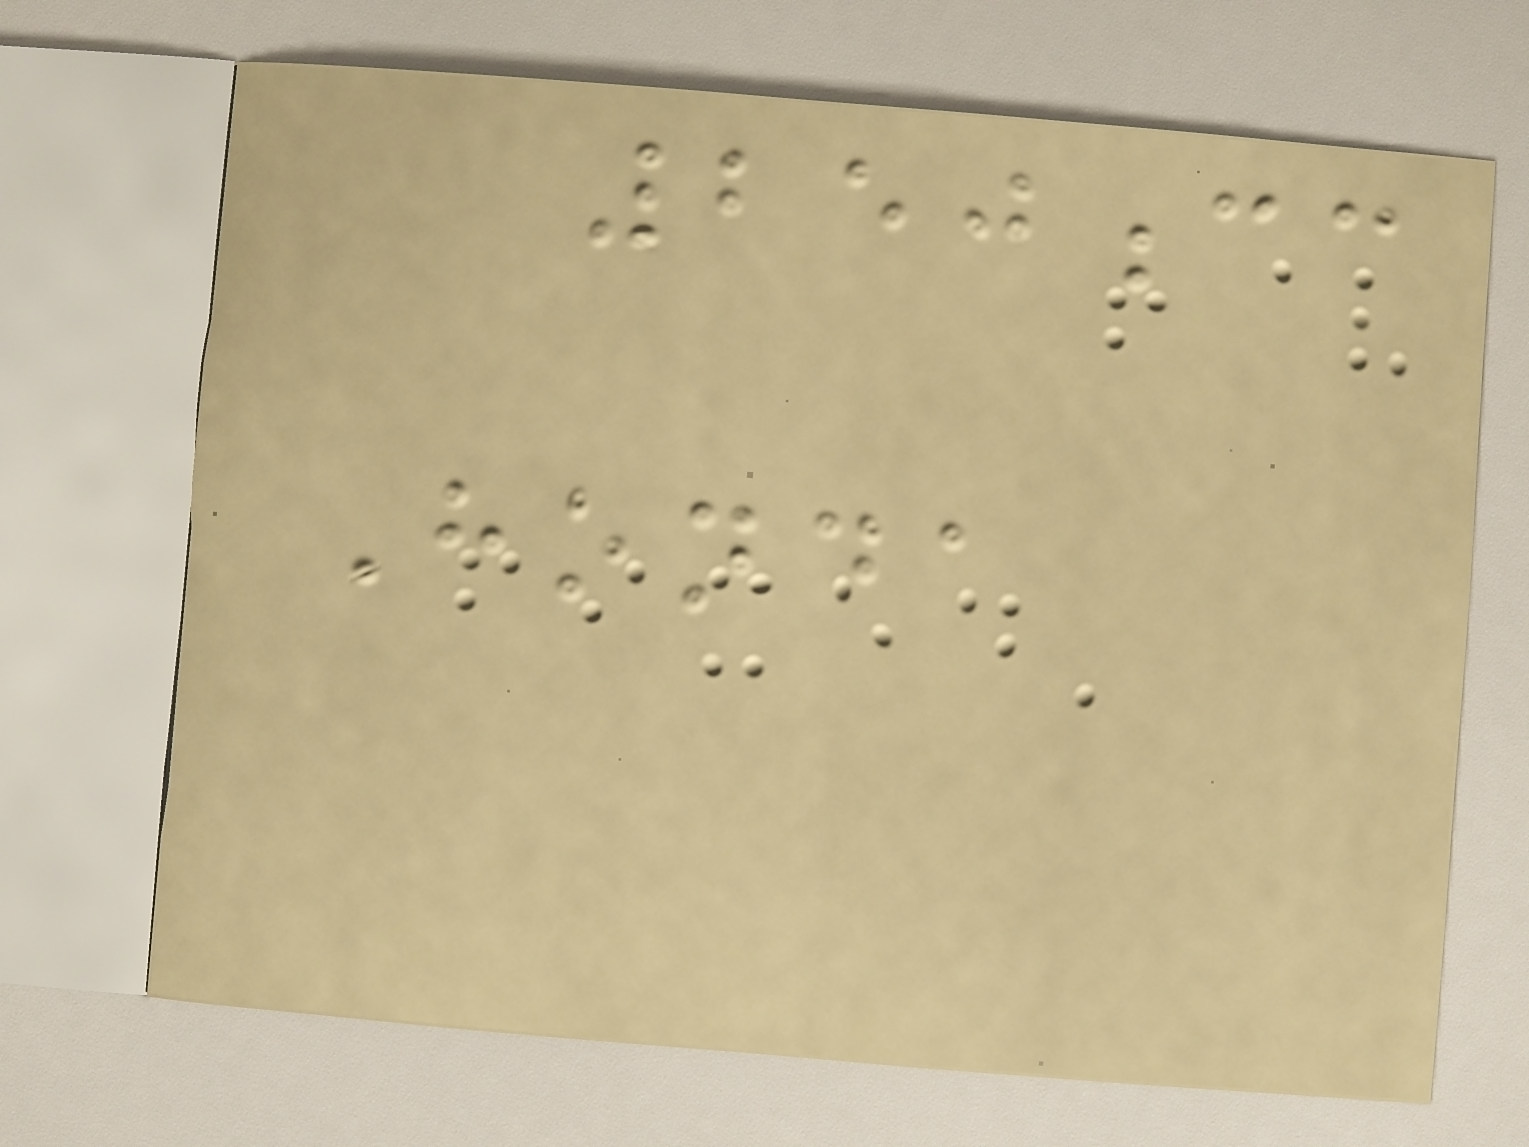250cc
Honda
